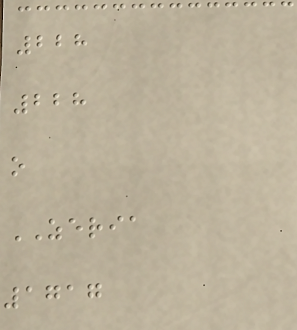228
228
o
ZERIA
1717
